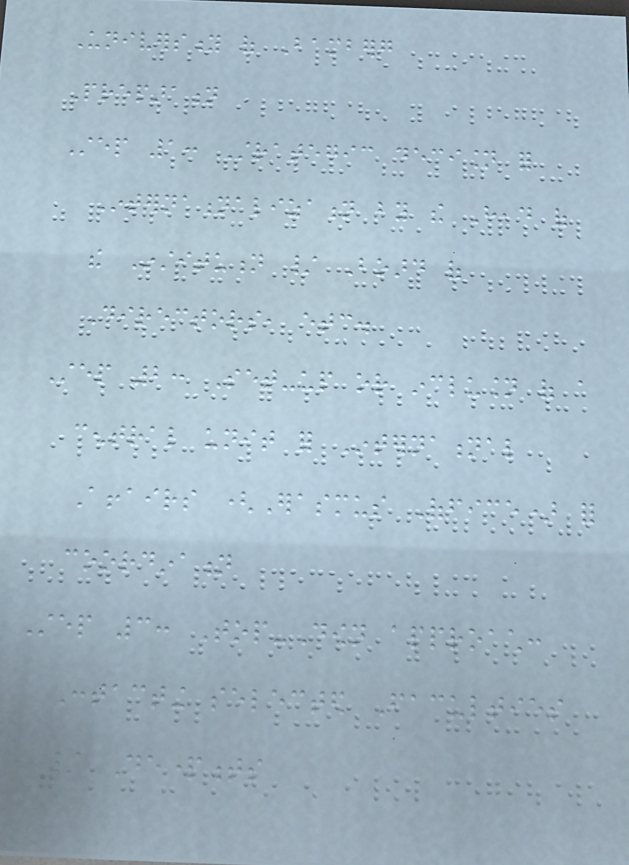University of Bamberg
Preparation
Step 1: Strategic decision for
Internationalization by the Head of
the Institution / Board of
Directors, etc.
Step 2: Set-up or inclusion of a
central unit for International
Affairs (Erasmus Office) for
coordination
Step 3: Top-Down approach:
Contacting selected Faculties
/ Departments
